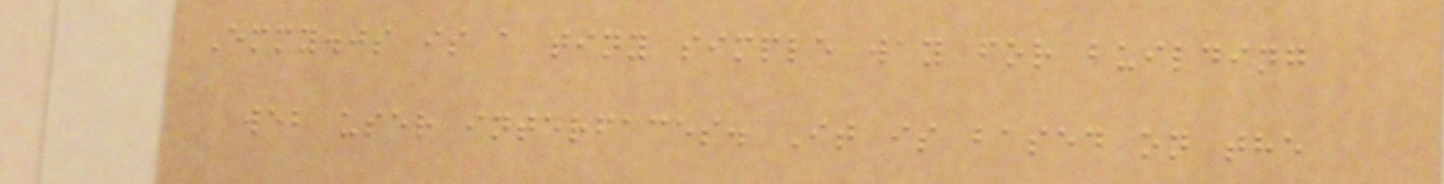Emmy.js is a tiny simple way for building
web user interfaces. It is based on the
